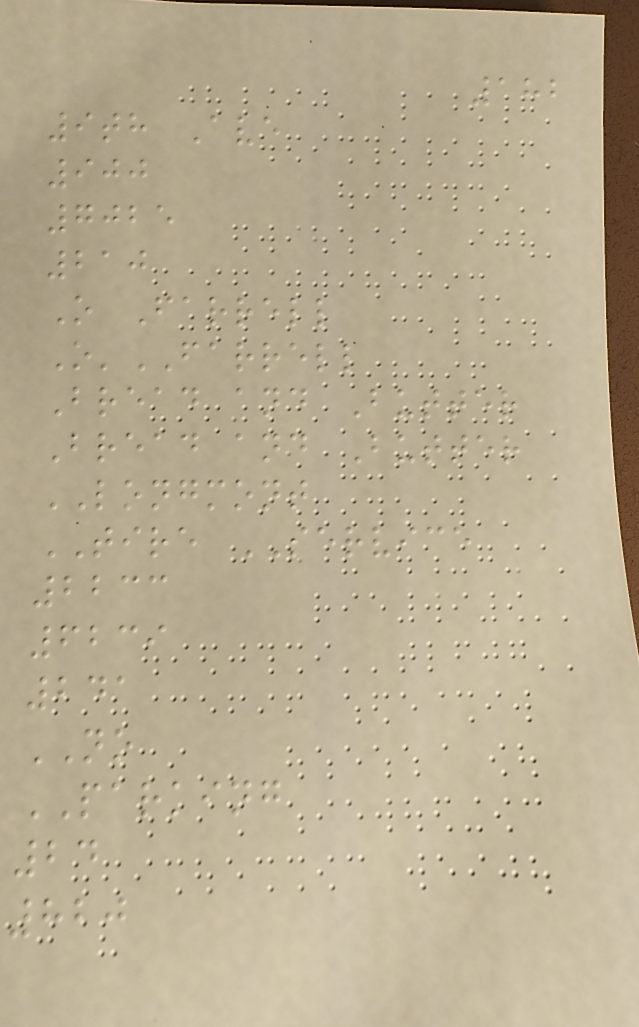182
9th Ave
900
7025
210
O Farrell
O'FARRELL
Bread and Butter
Bread and Butter
LONGMONT
TIRE SERVICE
2233
6239
241
NO
PARKING
24
820
